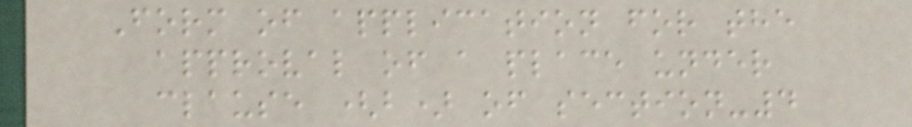Form of application for the
approval of a place under
clause (b) of section-4
